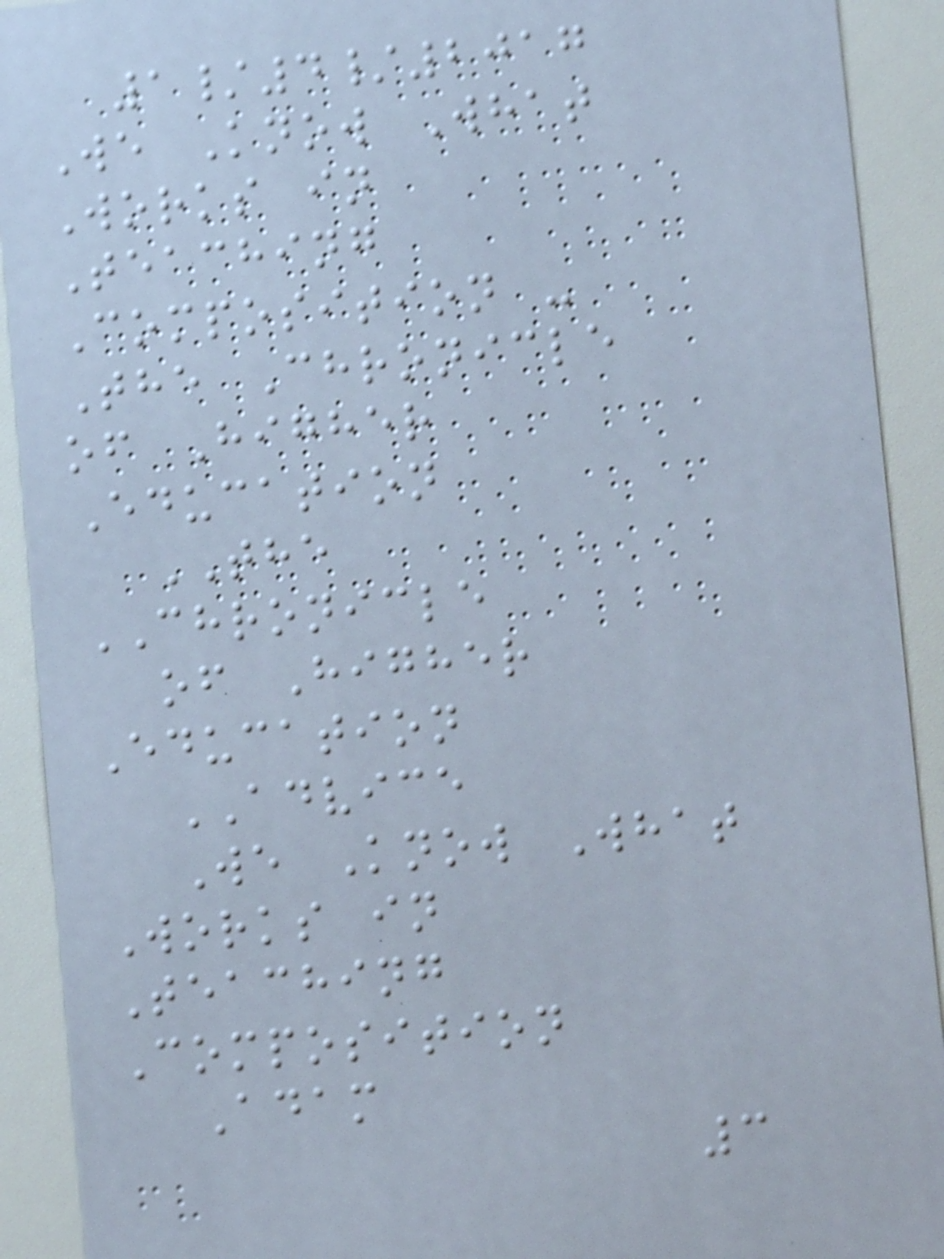1/4/2017
We Know What
Works in
Teaching
Composition -
The Chronicle
of Higher
Education
THE
CHRONICLE
of Higher
Education
ADVICE
We Know What
Works in
Teaching
Composition
Adam
3
